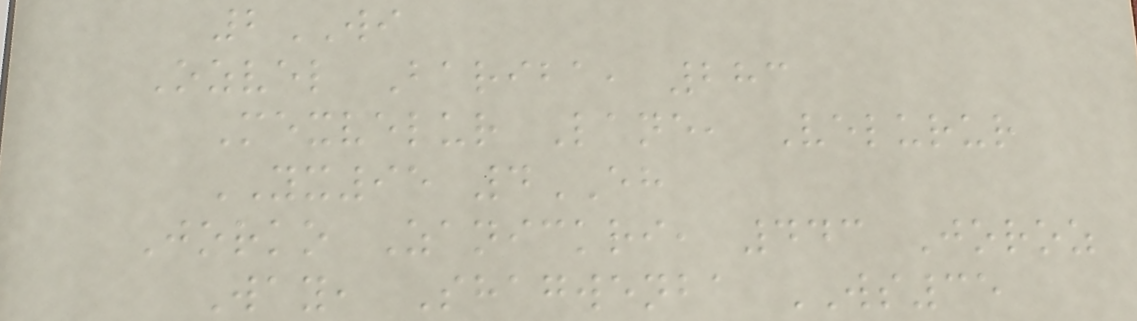2WI
Ozvel Bariba, 283
Mexvelur Lane, Velurur
YX95 4EH
Jorko Zanickri, 443 Joroz
Way, Shagwenba WS35
